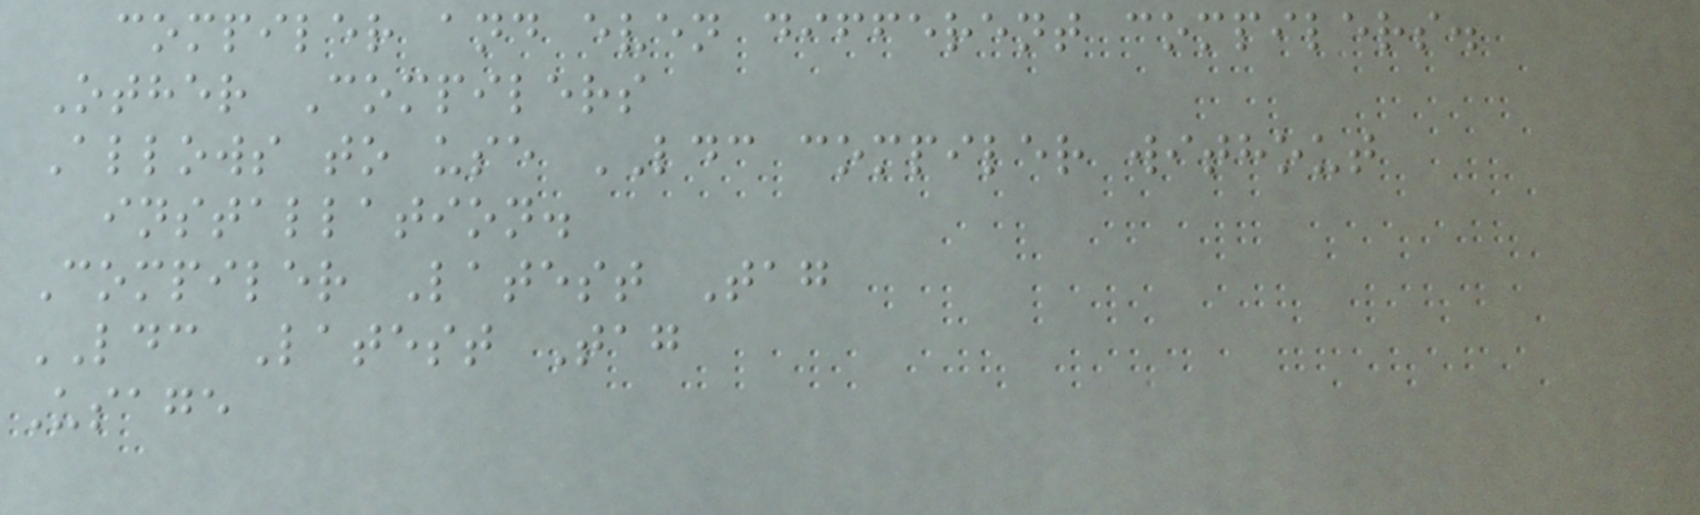compiler and even different compilers.
Other Compilers
Allows to use LDC compiler without
installation.
Compiler Latest Tag
LDC Latest Tag
Usage
